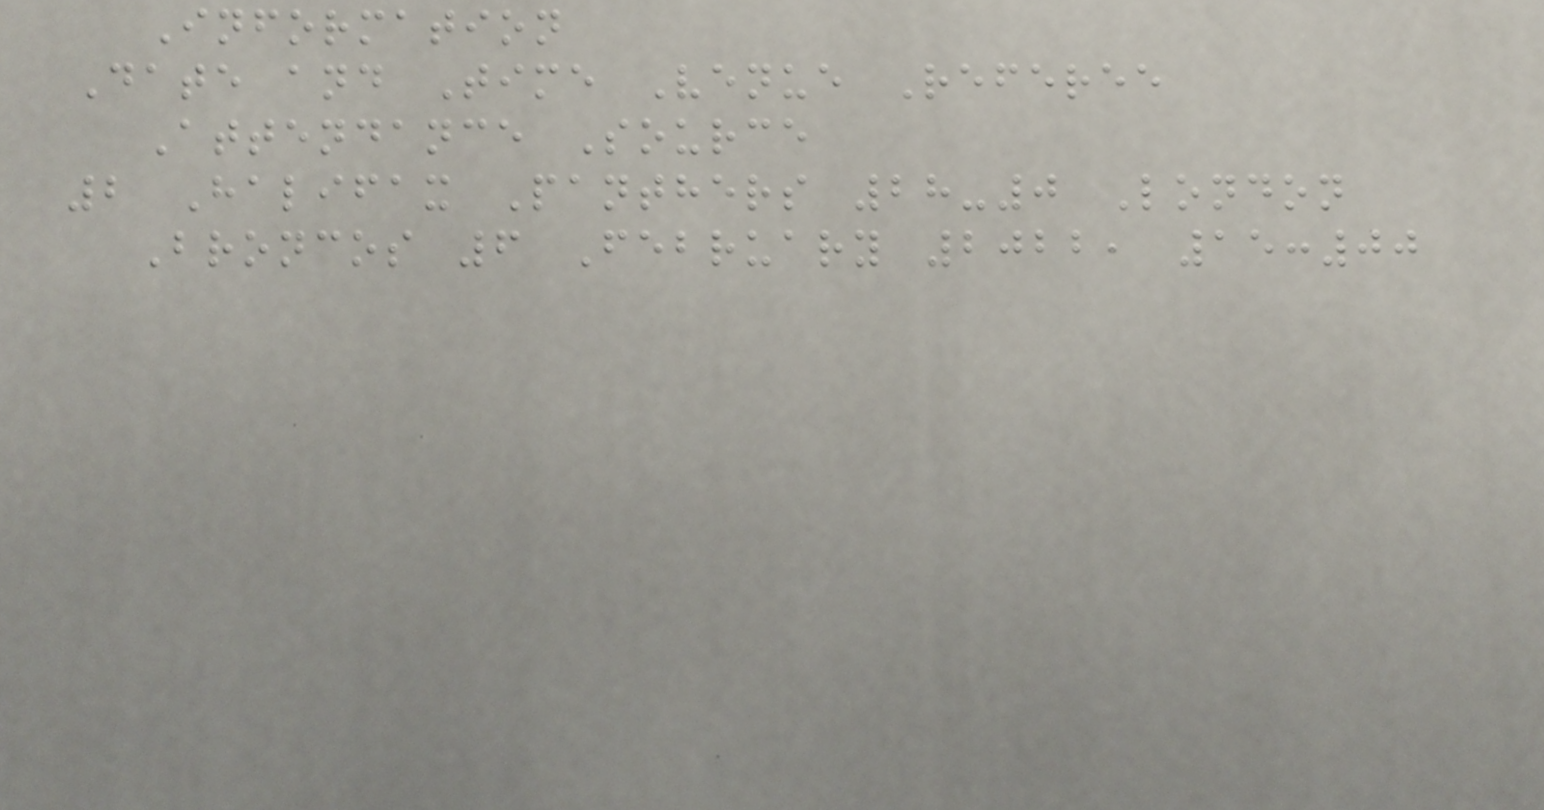Information
Date and Time Venue Referee
Attendance Source
2 Halifax Panthers 28-0 London
Broncos 6 February 2022, 15:00
